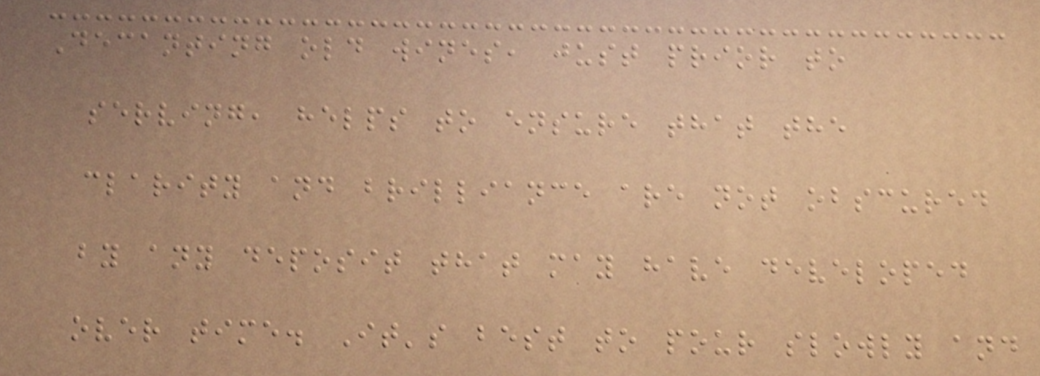Decanting old wines, just prior to
serving, helps to ensure that the
clarity and brilliance are not obscured
by any deposit that may have developed
over time. It's best to pour slowly and
